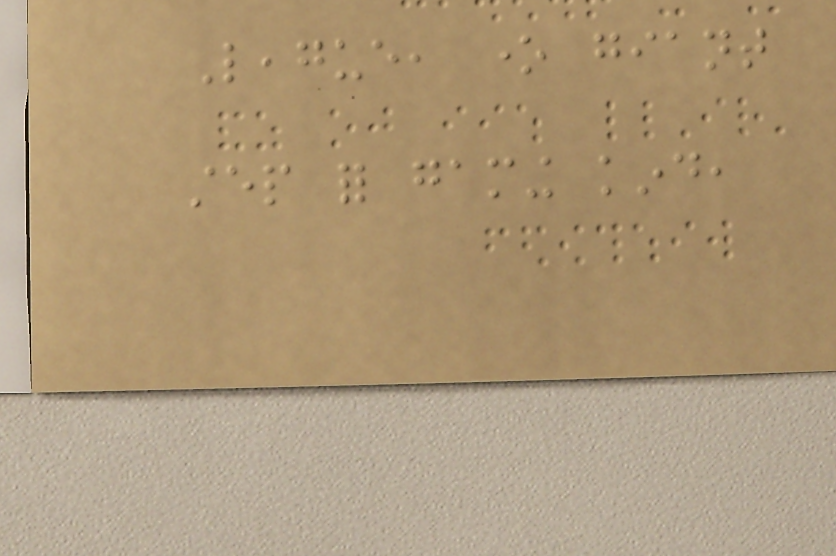League, one giant
step for gaming kind,
